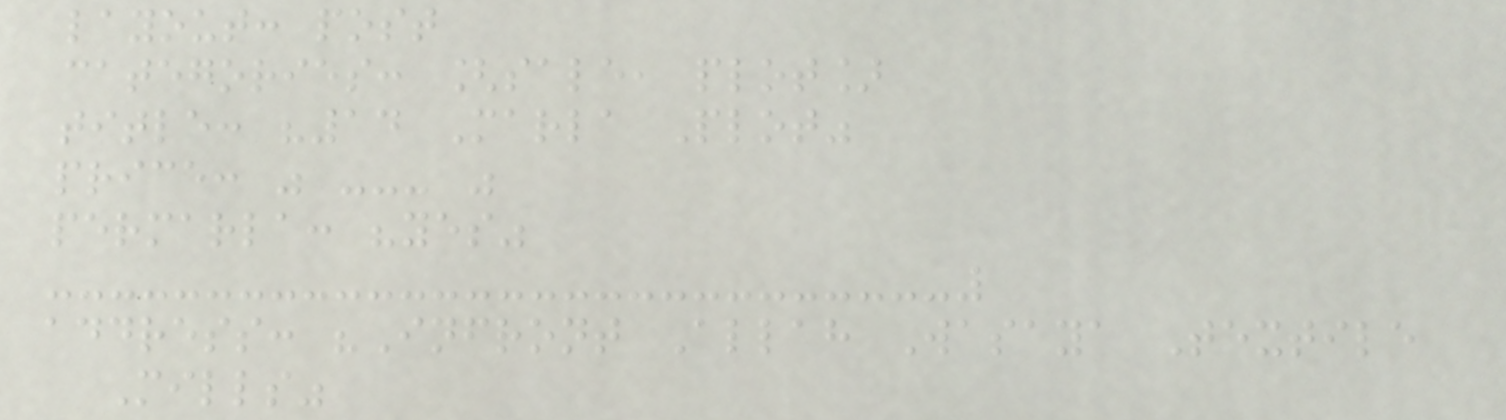layout: post
categories: [sale, plot]
title: "14 Marla Plot"
price: " --- "
permarla: "yes"
address: "Infront Allah Wasaya Textile
Mills"
